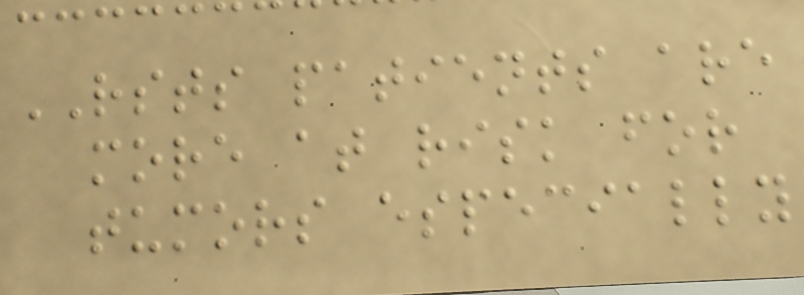RSTS patients are
more at risk for
tumors especially
